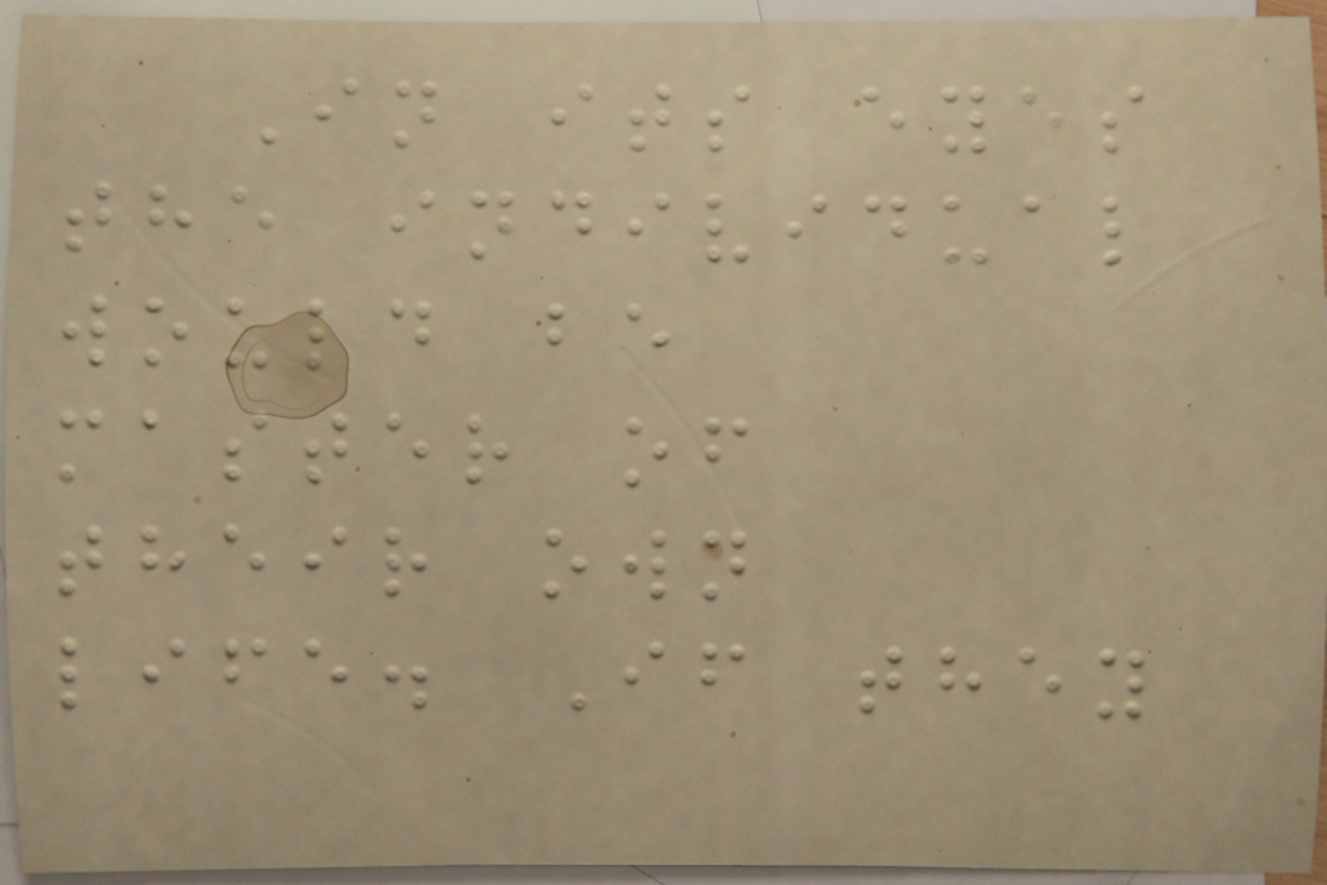In its eyes
the individual
would be
master of
their own
life. If they
